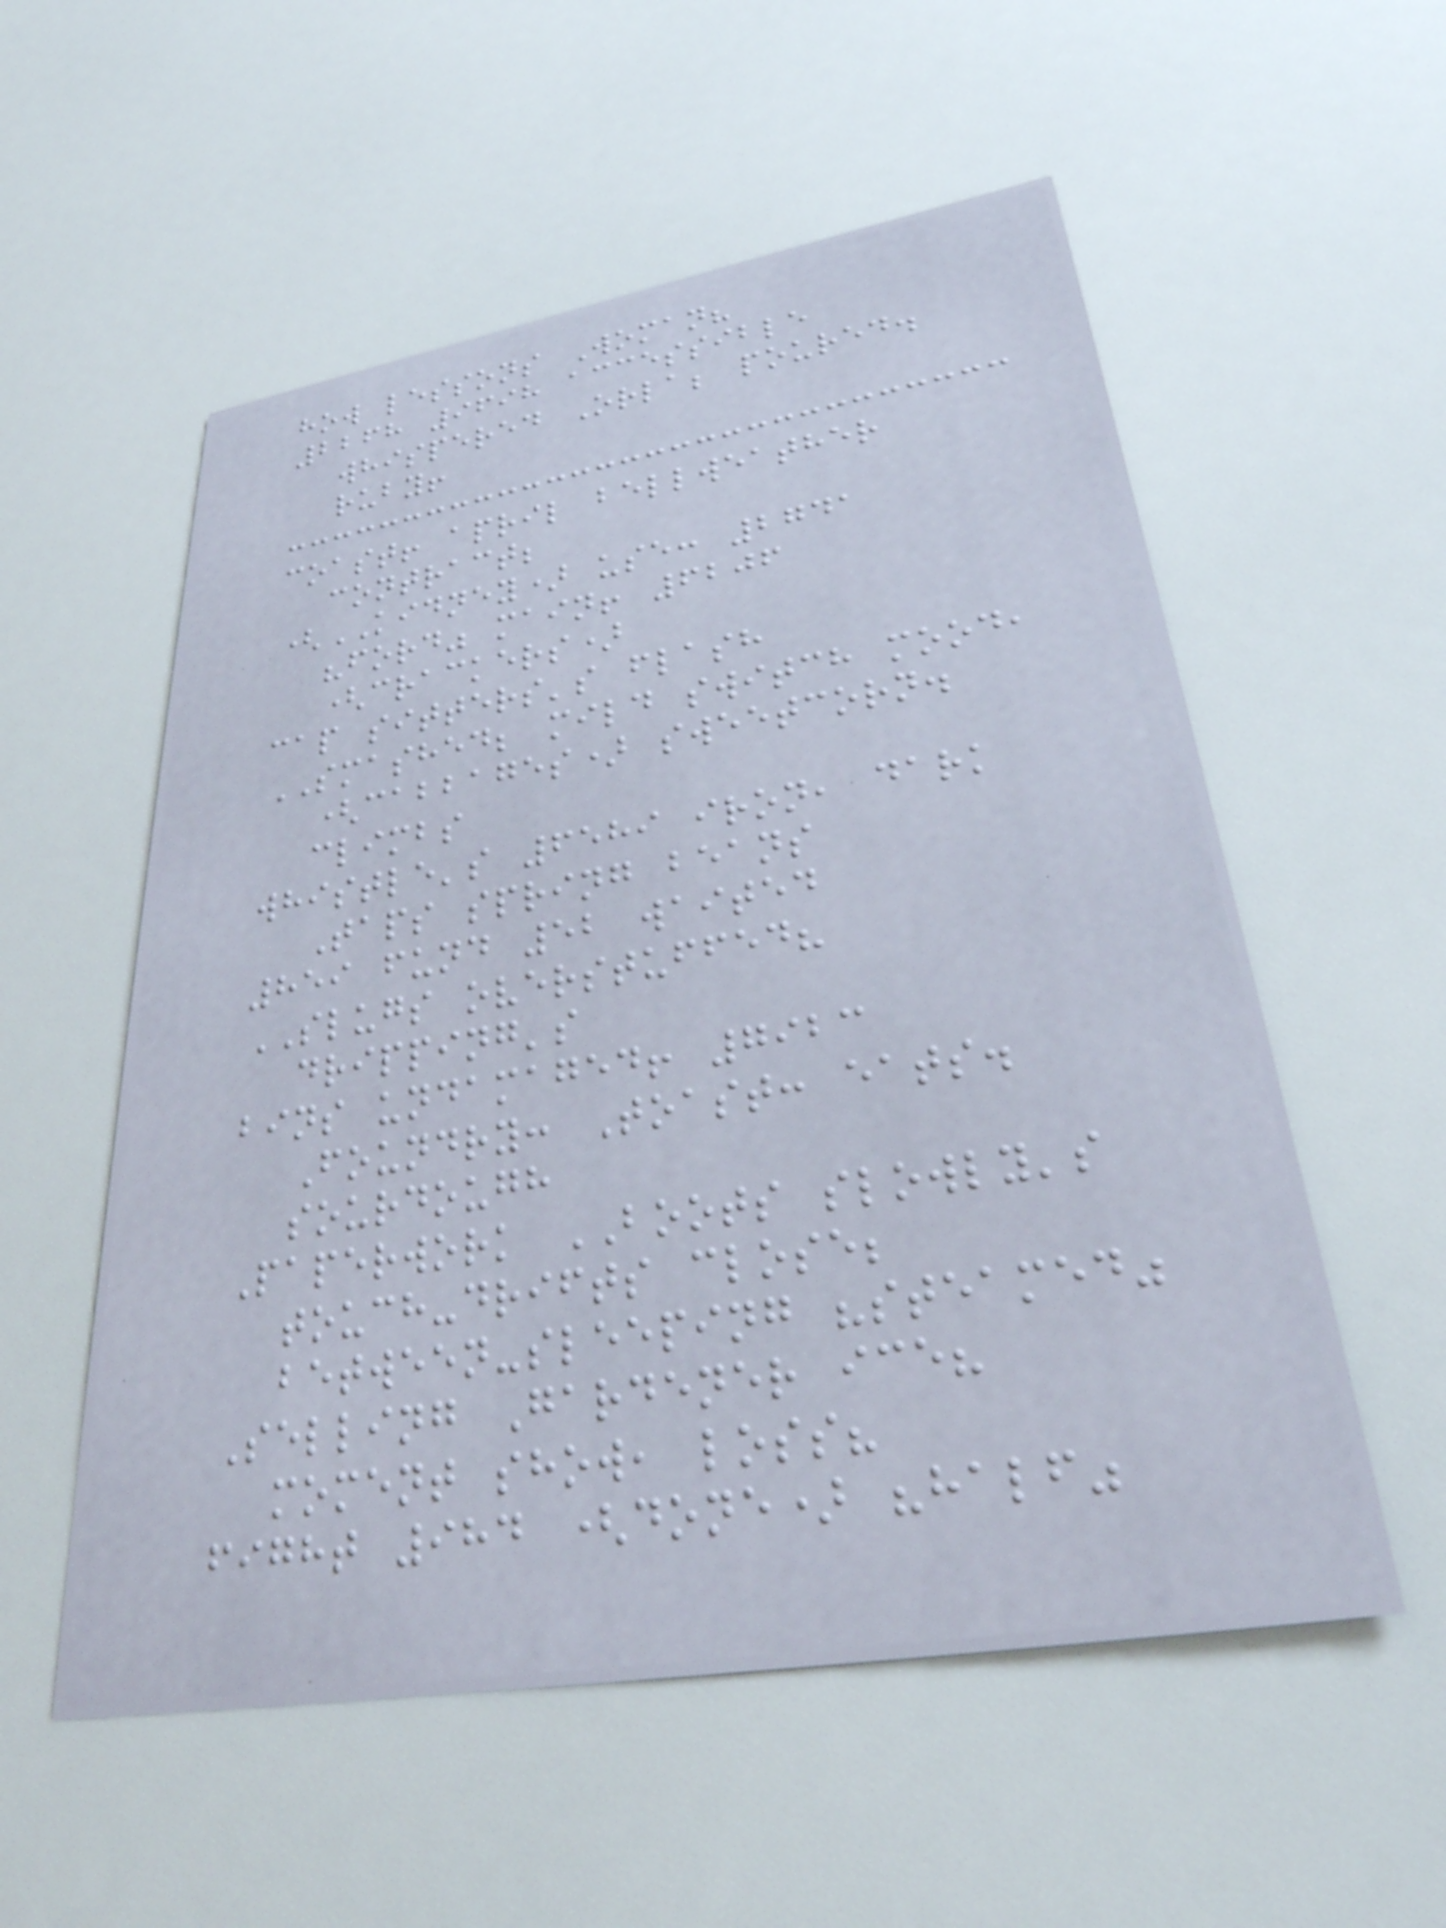how lessons Woman?
2268 9698 accessible
whispered Orla; poured.
ruby!
coast! april bellweather
contract;
(KIDNEY) use: 2741
"ford" main! 6206
(crackers)
cap sitters's flash
SMASHED; mild switch mood,
(cabbages) sweetcorn.
climbs
whistle's 6589 iron, dark
Taps spring beans
859 fund 52 waited
SLUGS overstuffed?
dripping's
bins undamaged! 7923
Foundry: Toast: eats.
sourdough
Paperwork BOOTS slowly's
touch-drifts close;
between-sleeping "steamed"
Selling Gardener ice?
moment show, loss?
fight 984 (done) "half"
